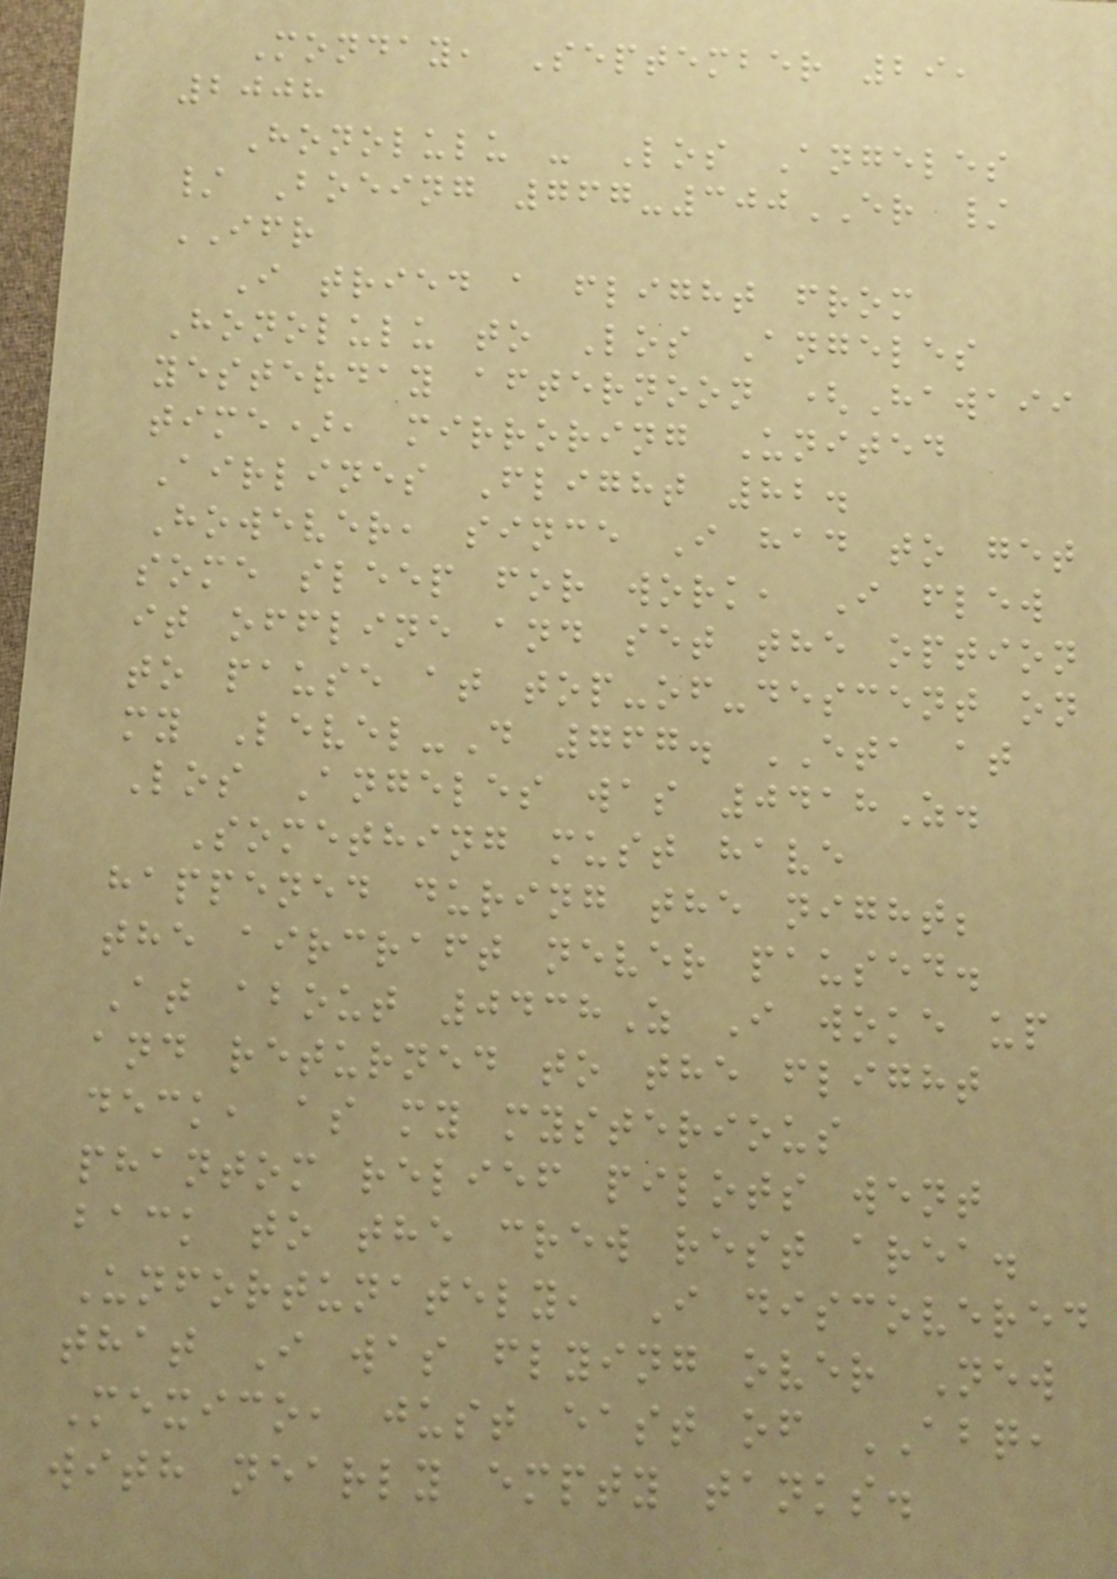Monday, September 29,
2008
Honolulu - Los Angeles
/ Boeing 767-300ER /
IFR
I tried a flight from
Honolulu to Los Angeles
yesterday afternoon (Hawaii
time), mirroring United
Airlines Flight 82.
However, since I had to get
some sleep for work, I flew
it offline and set the option
to pause at top-of-descent on
my Level-D 767. ETA at
Los Angeles was 0418Z.
Something must have
happened during the night;
the aircraft never paused.
At about 0438Z I woke up
and returned to the flight
deck, as my mysterious
phantom relief pilots went
back to the crew rest area.
Unfortunately, I discovered
that I was flying over New
Mexico, just east of ABQ,
with nearly empty tanks.
